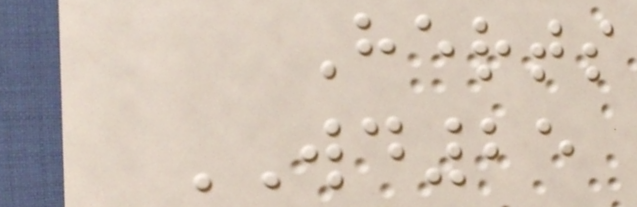Herts
WD25
